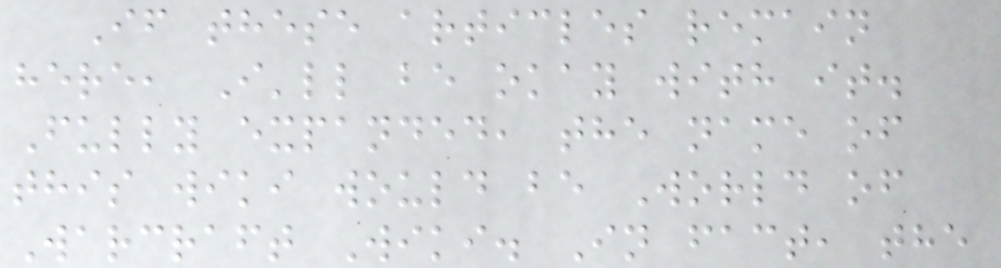If these articles remain
here, I'll be okay with it.
Fully expanded, the name of
this wiki would be World of
Warcraft Wiki. In fact, the
